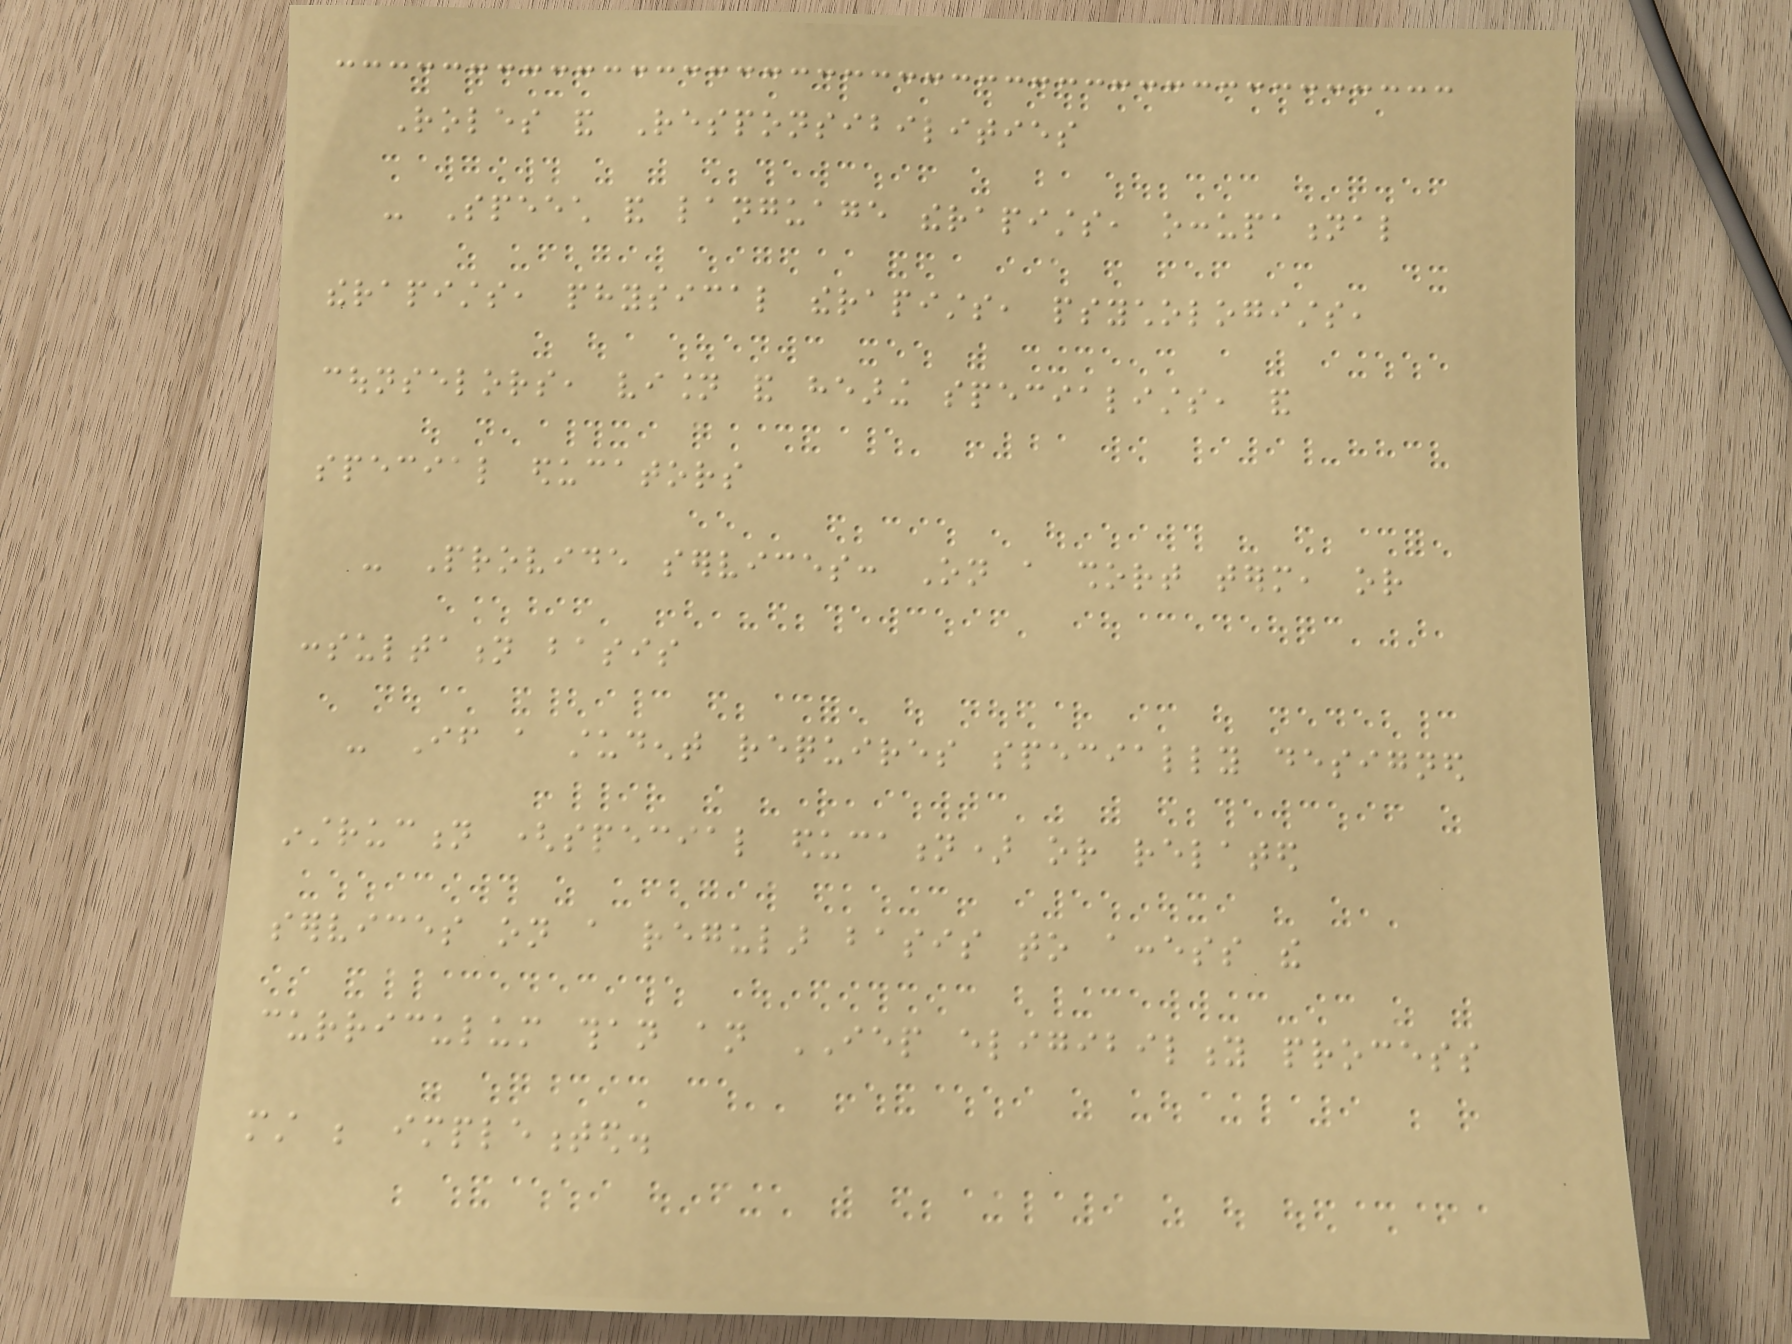Roles and Responsibilities
- Speech and language therapists, occupational
therapists, physical therapists, psychologists,
counselors, vision and hearing specialists, and
special educators
- Provide services: On a short term, or
consultation basis
- If a student requires specially designed
instruction (special education) or related
services on a regular basis to access the
curriculum than an IEP eligibility process
must be implemented.
